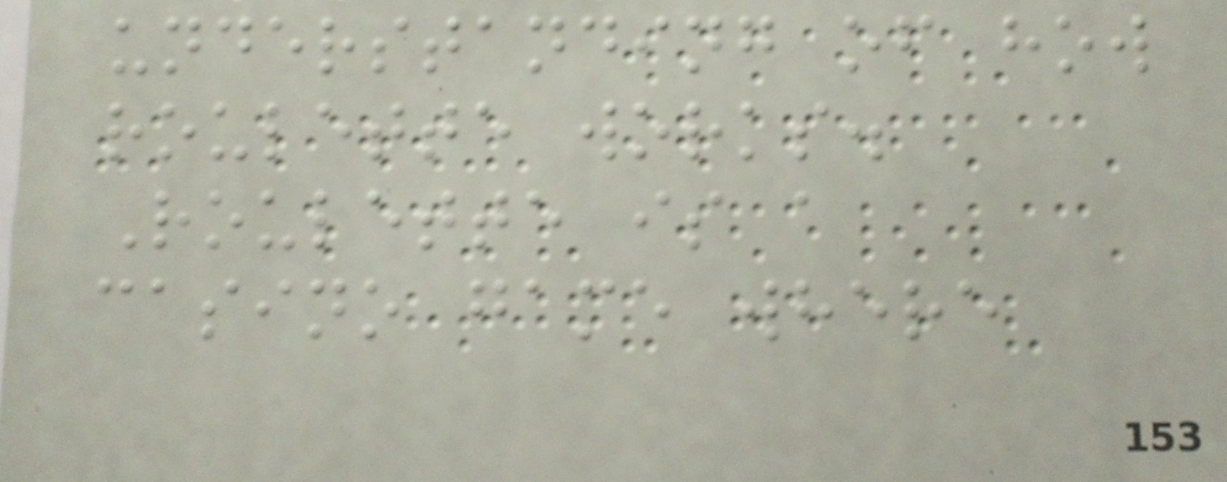understanding of how
roulette works.
Roulette is a
casino game where
